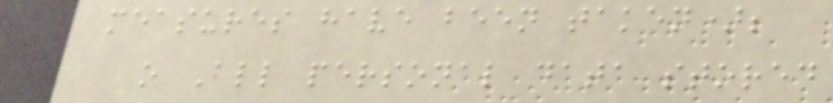measures have been taken);
o All personal data stored
